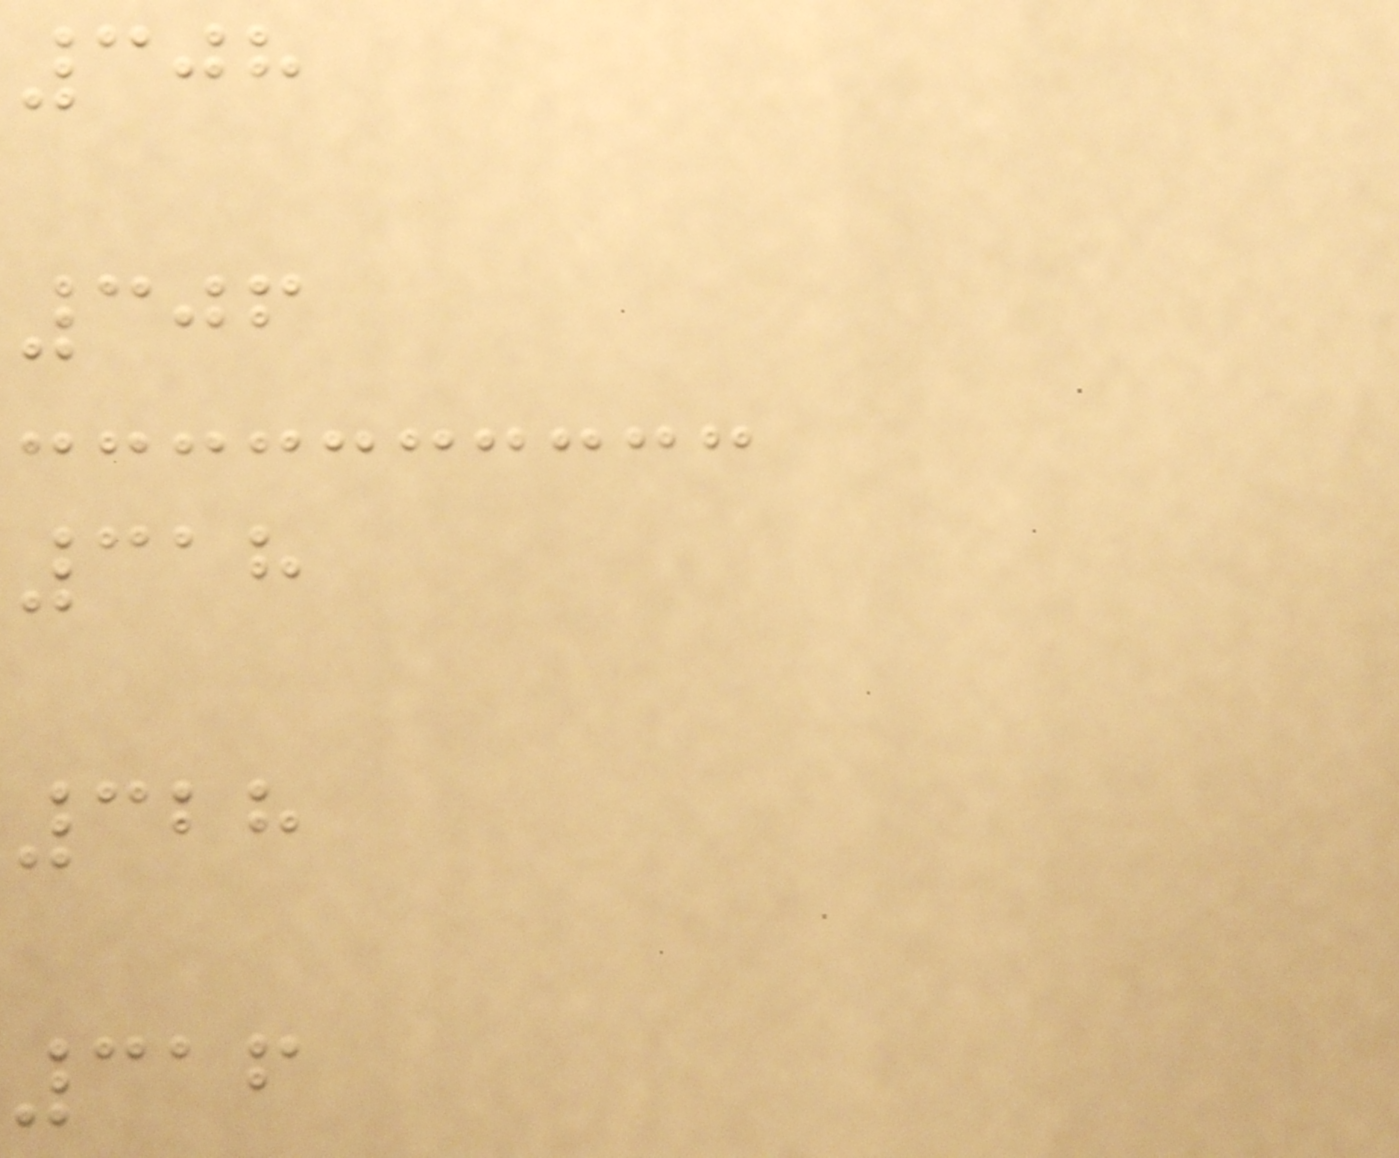308
306
318
328
316
